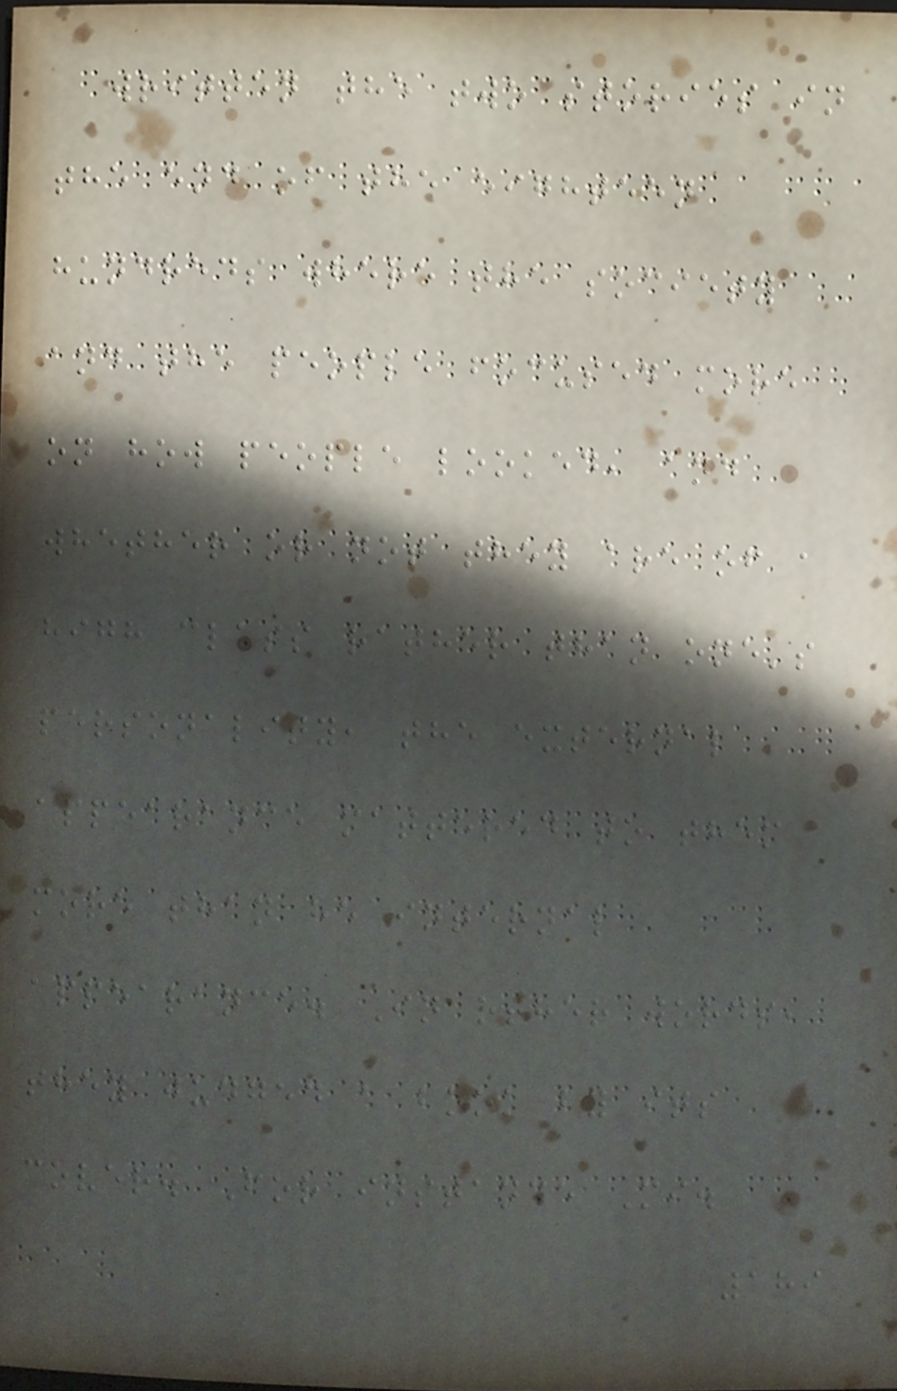written the two stories in
the end of the eighteen
hundreds where the society
and the people focused more
on how people looked, and
whether or not they are of a
high class rather than one's
personality, the external
appearance mattered to them
more than he internal
appearance. In other words,
they judged a book by its
cover. For instance Ms.
189
